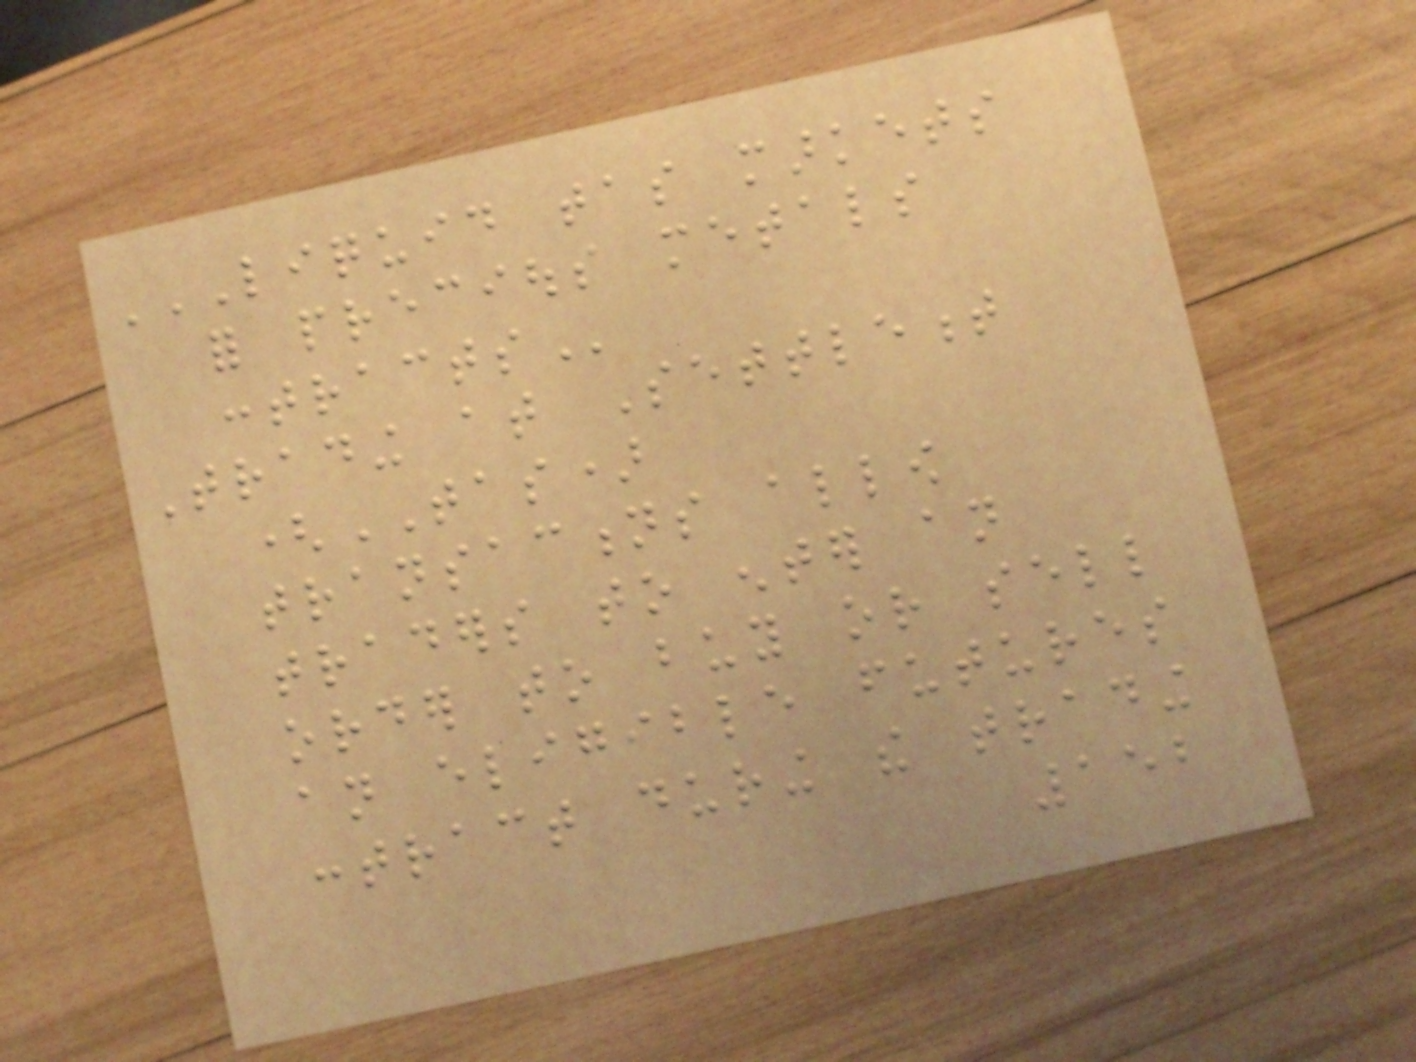LIQUID TAS MARKETS
FOR PRECIOUS METALS
CONTRACTS
Trading at Settlement
(TAS)
transactions allow
traders to enter an
order to buy or sell
an eligible futures
contract during the trading
152
